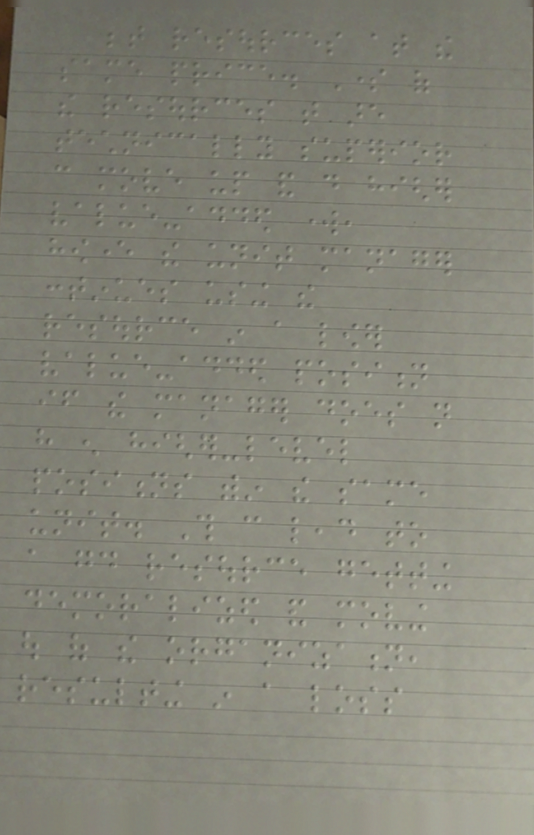between resources at the
same price. Some of
the resources that are
technically superior
can move up and do higher
value-added work,
however the unit manager
continues using the
resource in a lower
value-added position
if the manager does not
have enough higher-level
positions within the same
unit. This can lead to
a good resource getting
demoralized and moving
out of the organization,
resulting in a loss
